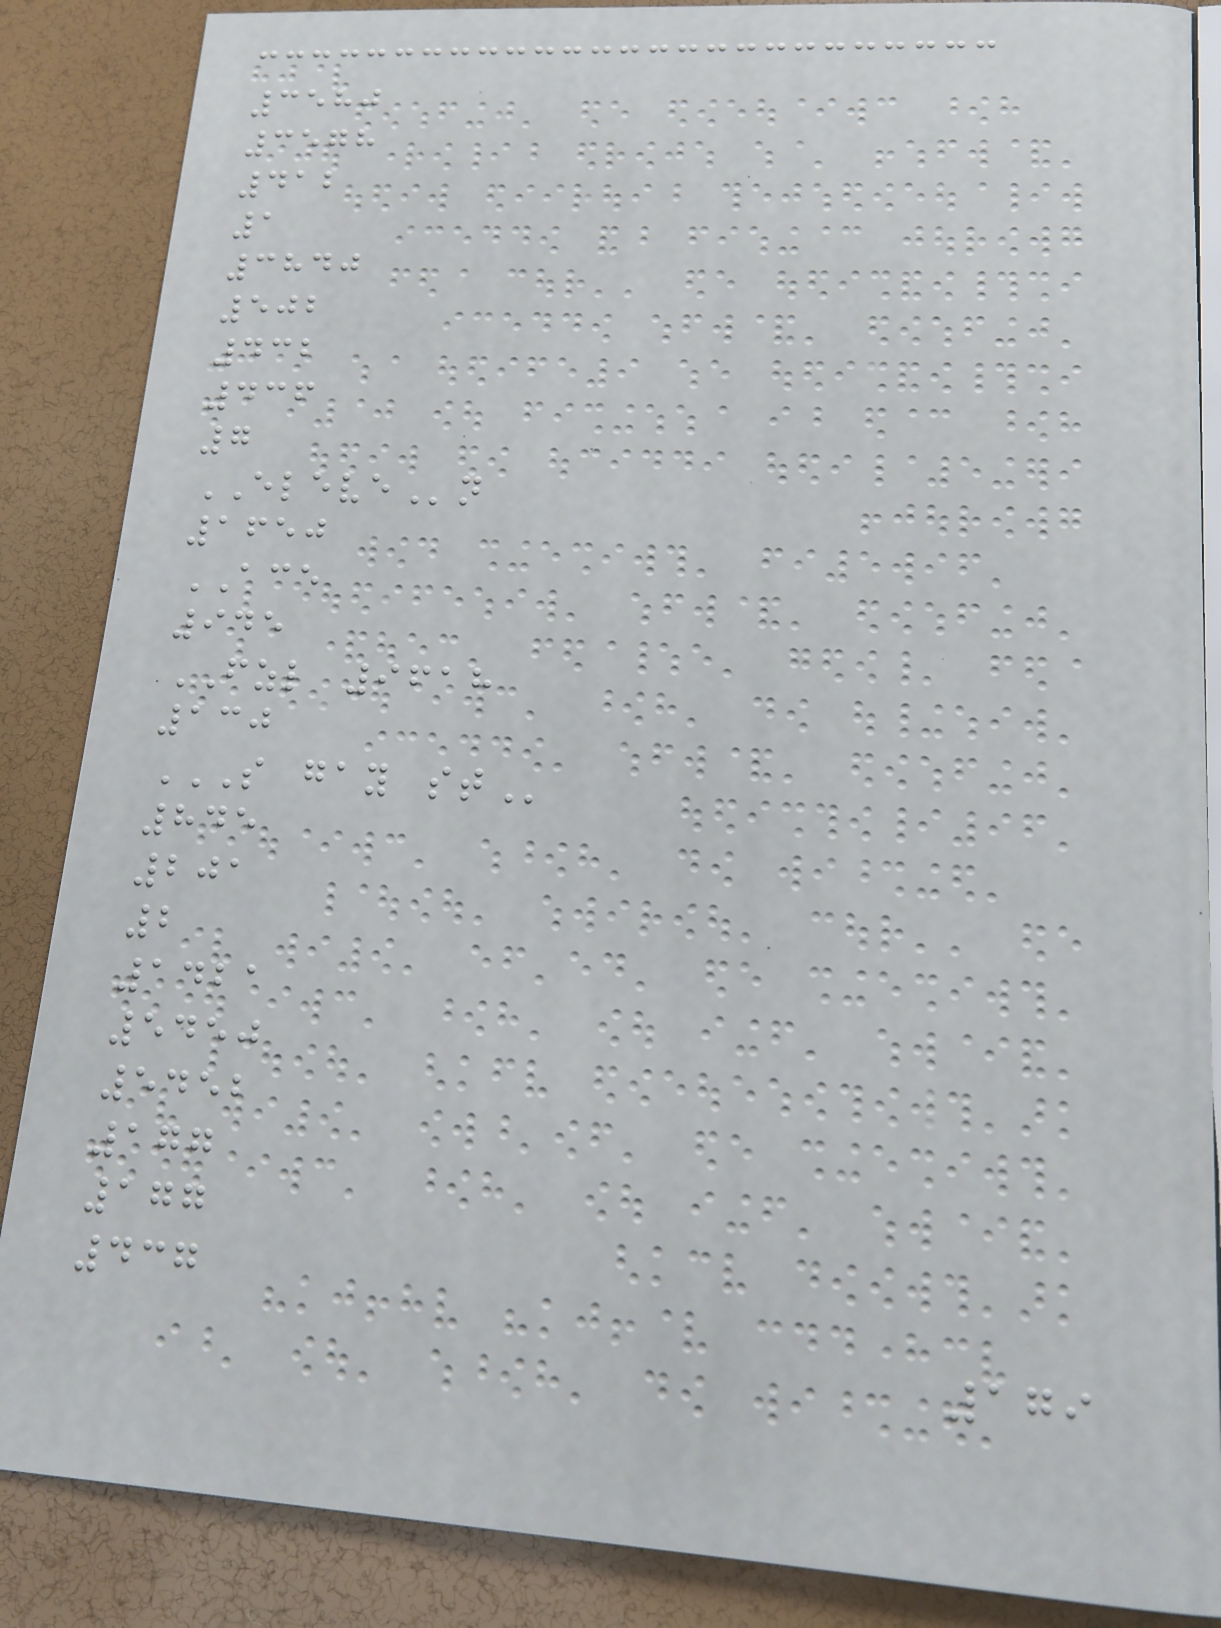3580
3578
412
1
3840
502
432
436
7
ELEVEn
1650
ACE
945
FZL 9618
130
S GAY ST
845
201
2
1421
5450
5452
177
177
437
179
